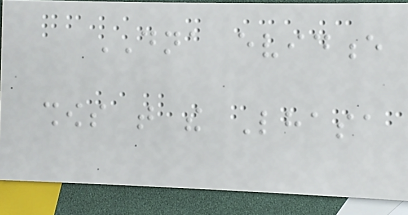DNA evidence
shows that the Lhasa
